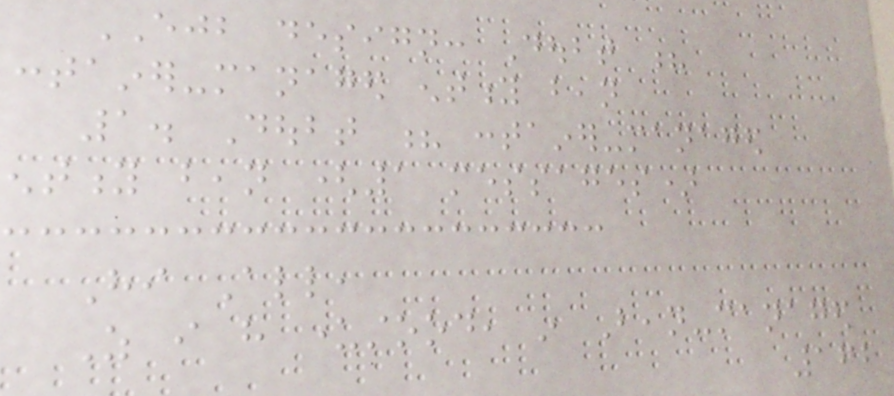EJB design: Doubt ?
container-managed entity bean
1. Doubt ? container-managed
entity bean (1 messages)
Hi All,
As i have understood, in Bean-managed
162
